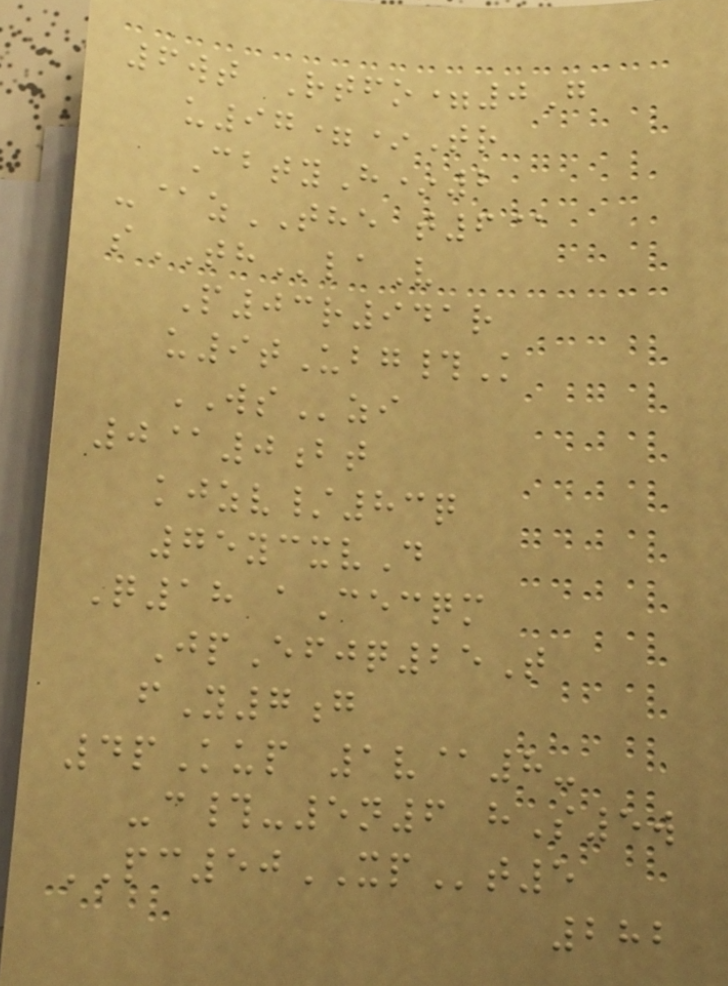6wt Rtfo=0G
u97=*Tr
CbtyH*2
-@zTHE t6@
sTHlaV
P03r941r
u9tUbg#K
WSzi
0@0bt
kjzv/83q
75ycxvD
Q18 aCecqm
JpEfjq25T
fY7g
4pKup 1v@8-
-c#-5n6 hS5w
PC50XPt5
282
